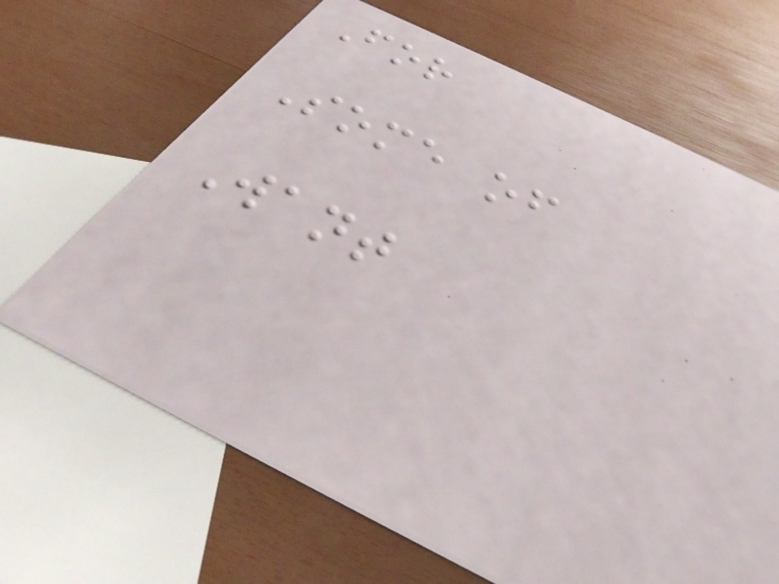For
Some of
Want
